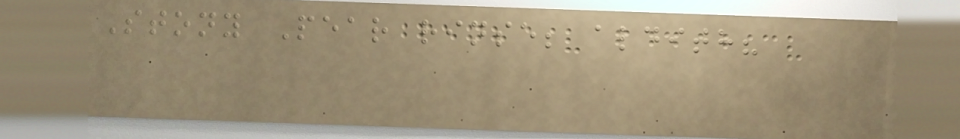Stony Pear rinse; aldith?
